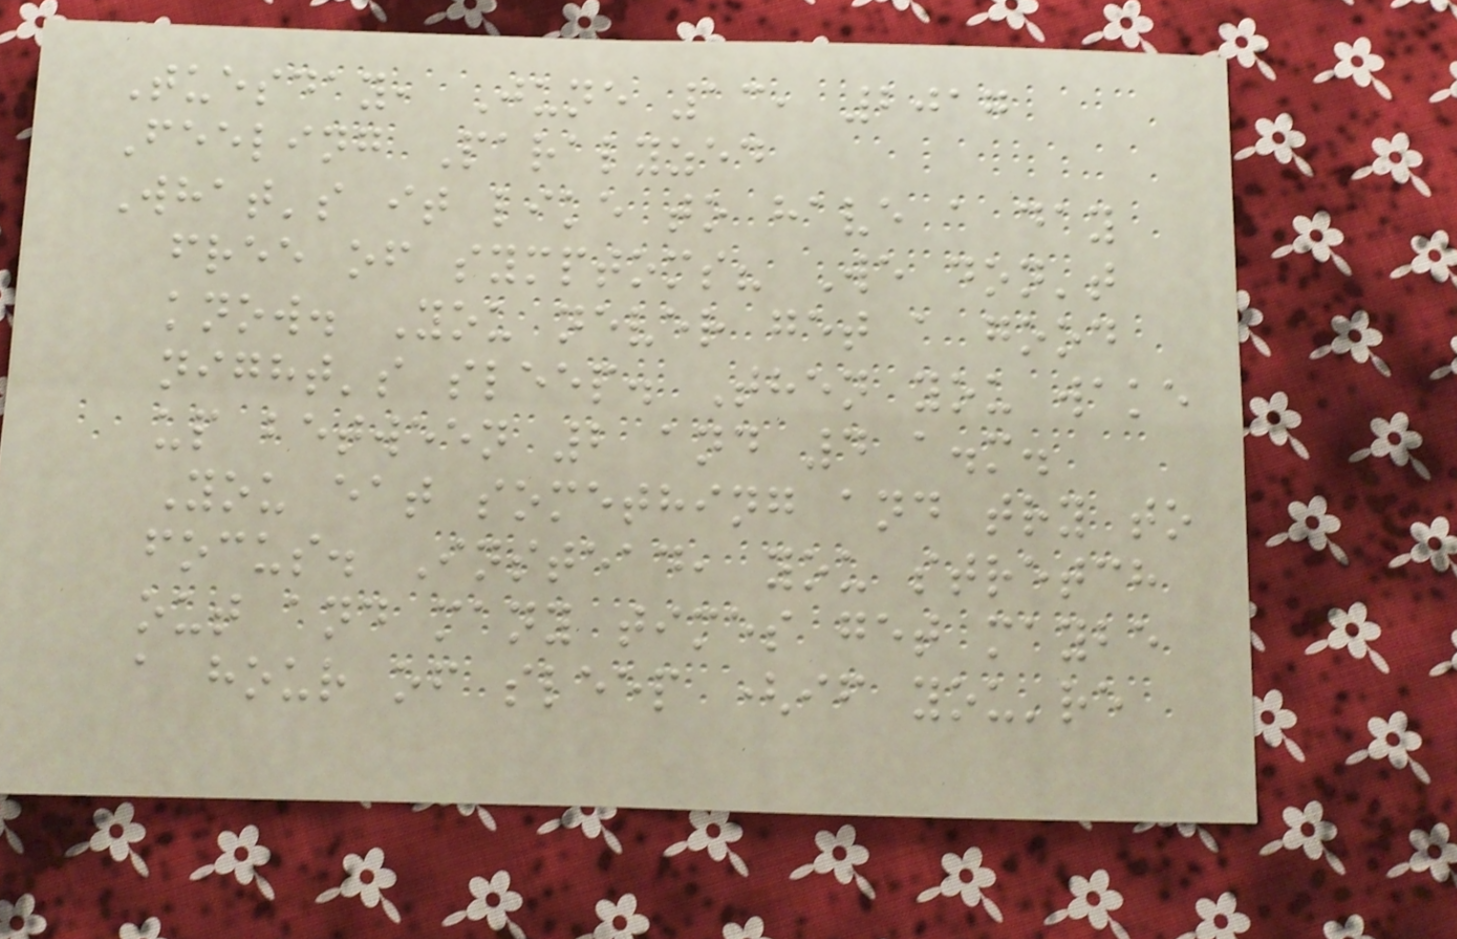Tuesday, June 13, 2017
Feeling Paralyzed
What's it like to have a day
free of symptoms? We don't
know. You never get a good
night's sleep. Then you wake
up between 2 and 4 a.m.
You eat something and try to
focus. Instead, you stretch
out and many times get maybe
a hour of sleep (if you're
